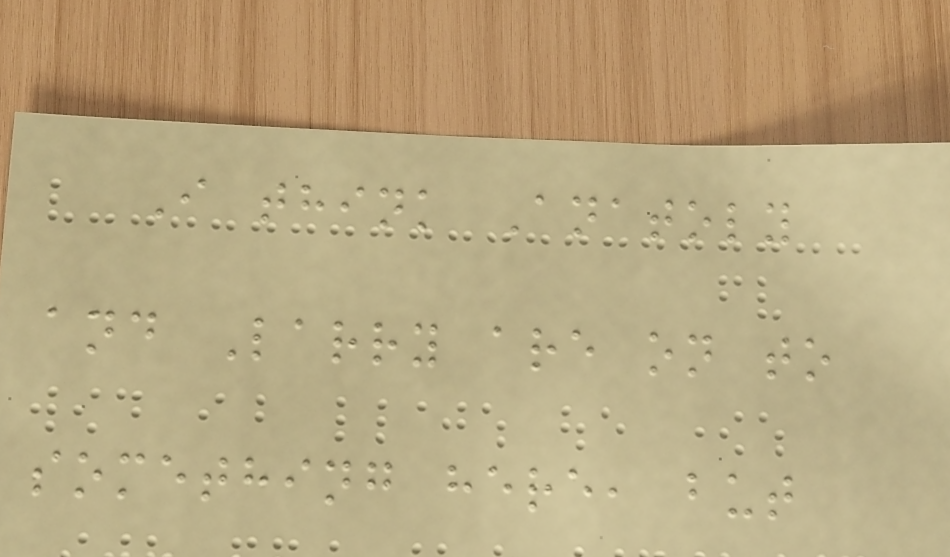I think Anatoly
and Larry are on to
something here, but
